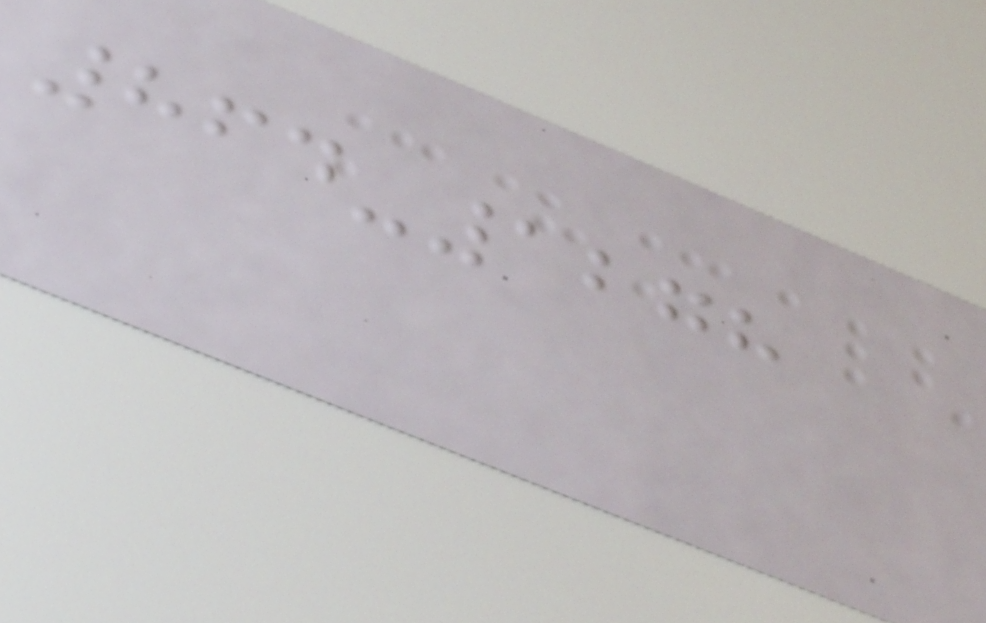864-1278
